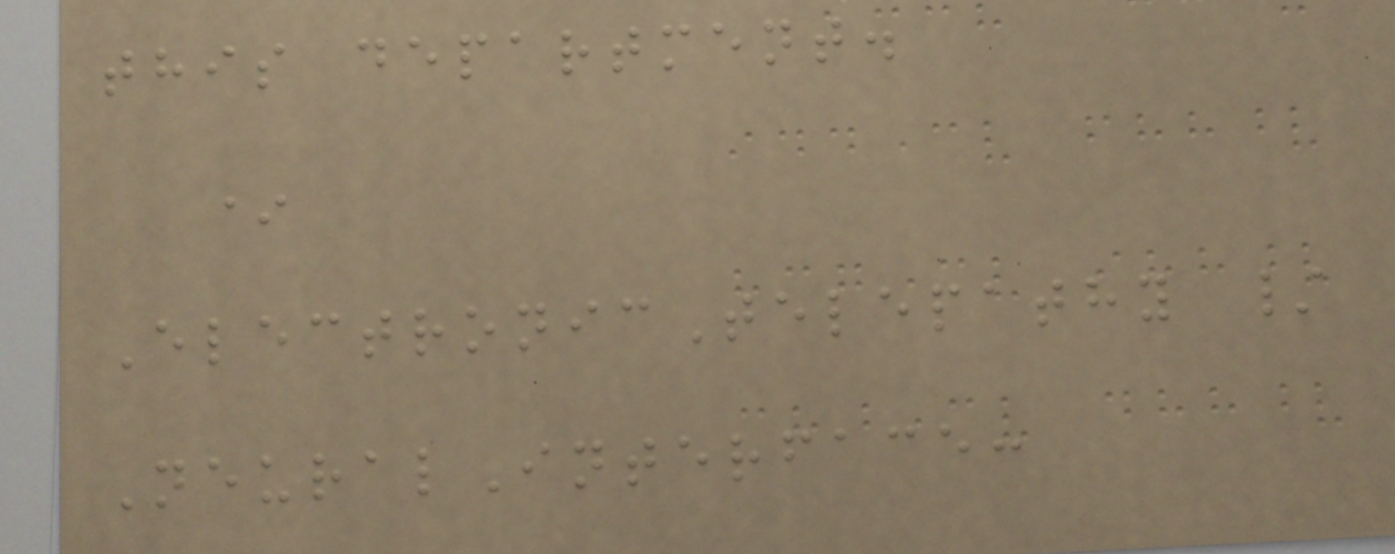this department.
*
ElectronicTelepathy /
NeuralInterface:
